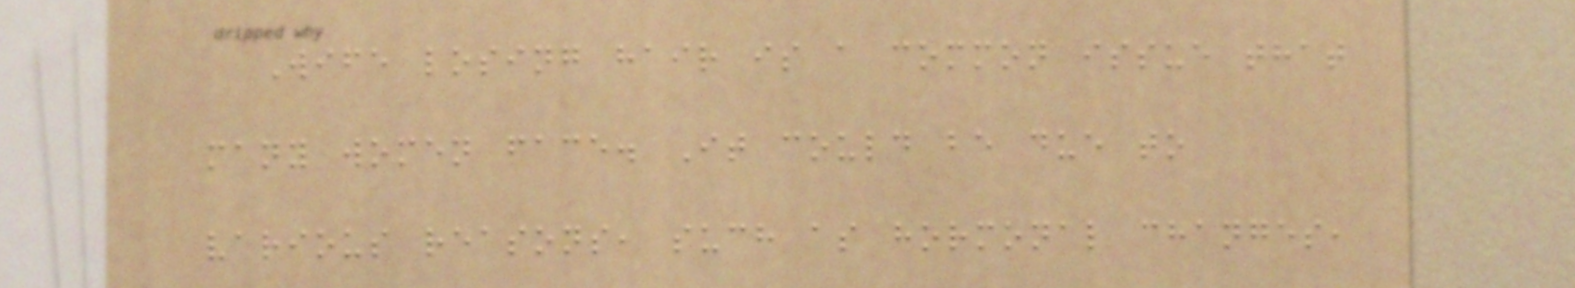Wife losing hair is a common issue that
many women face. It could be due to
various reasons, such as hormonal changes,
